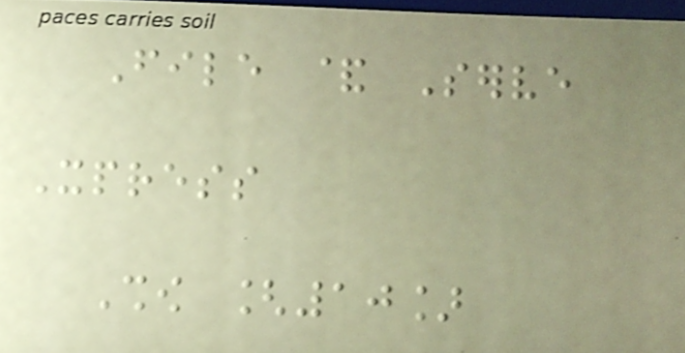File & Serve
Xpress
Show [10]
